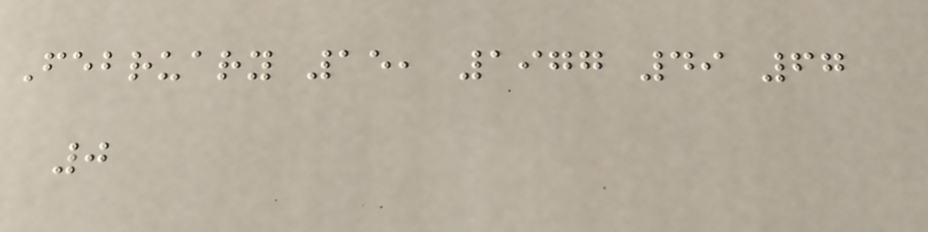February 15, 1977 49 67
0
